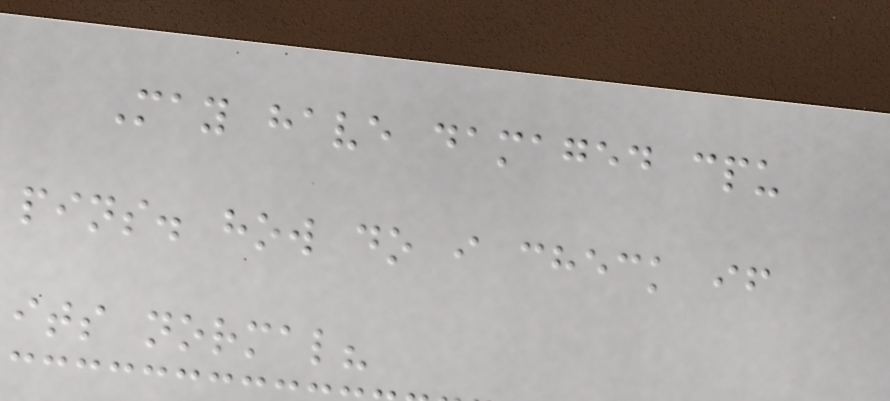May have damaged cpu
pins. how do i check if
its normal?
